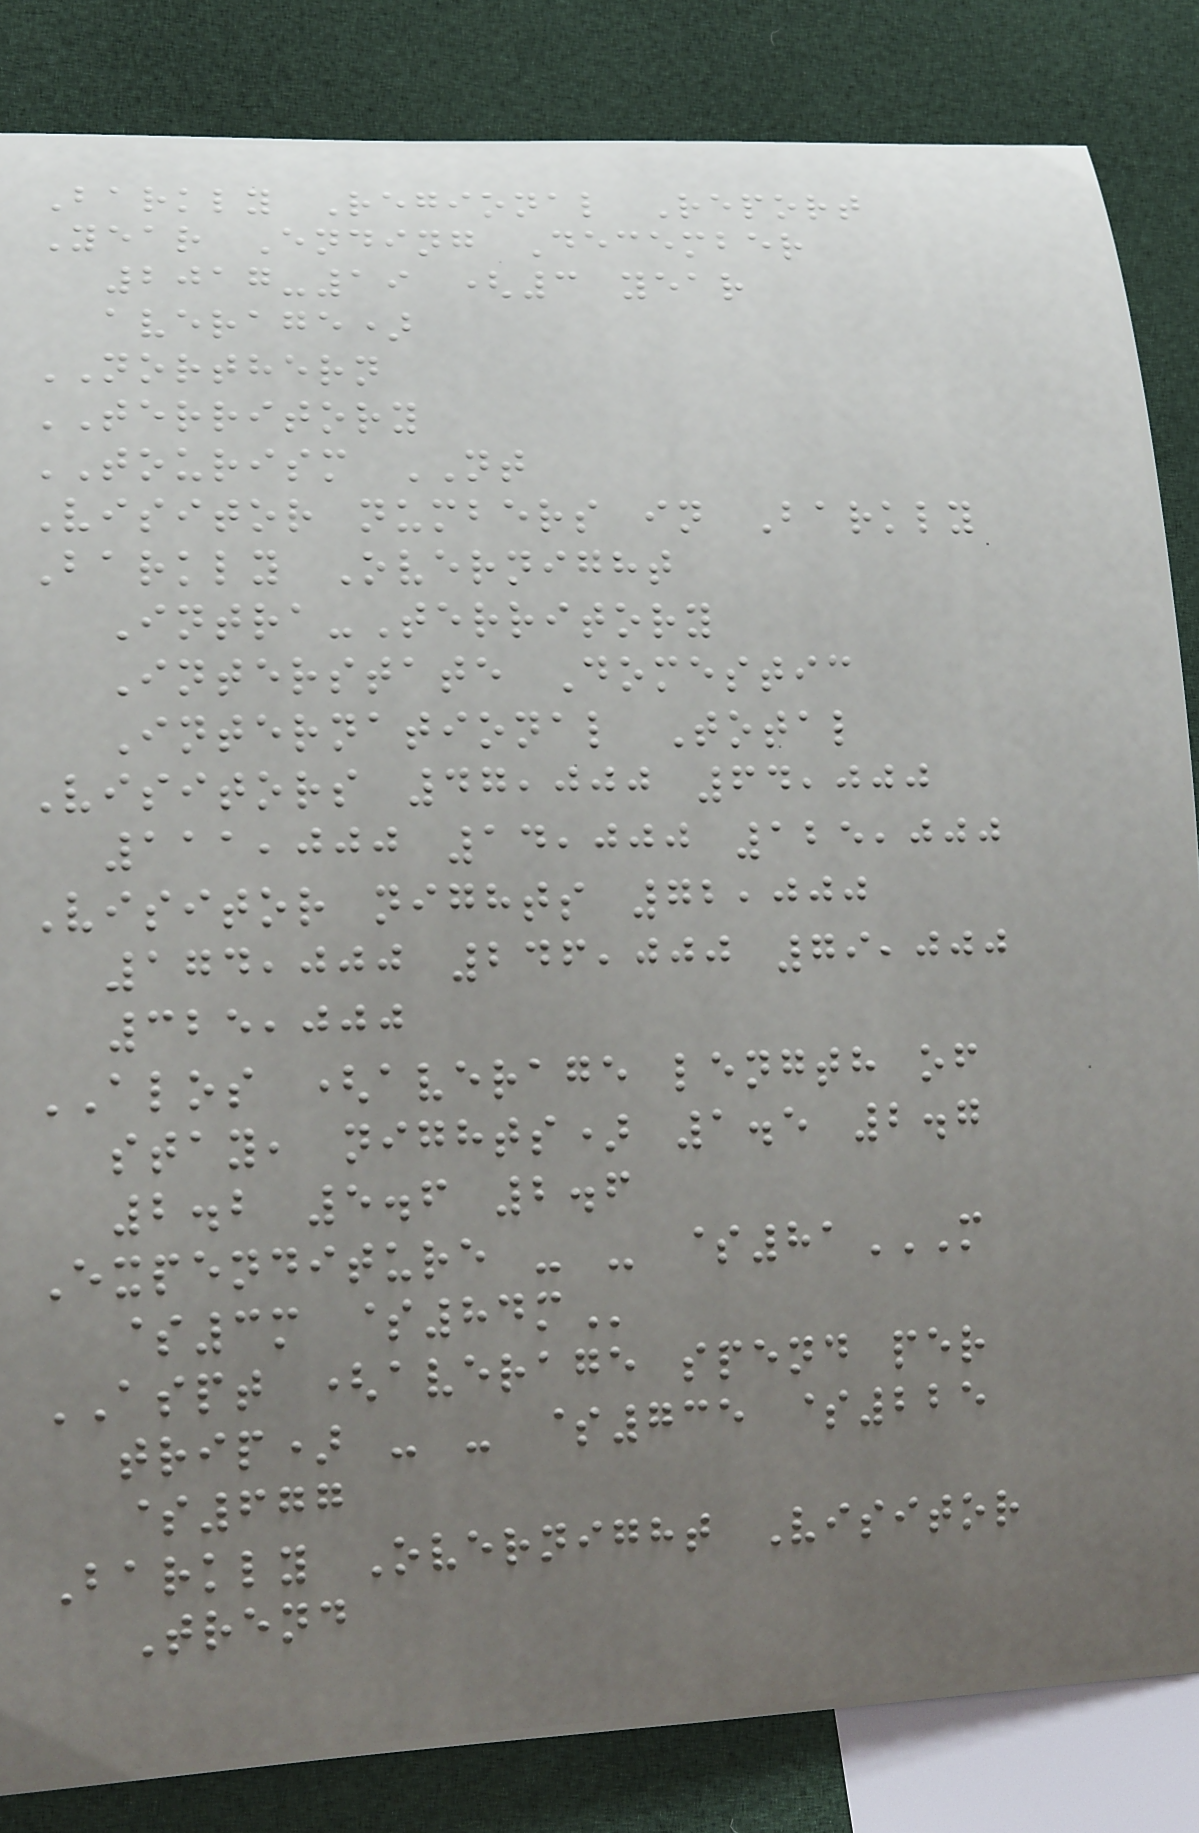Barkly Regional Report
Year Ending December
2017-19 (3 year
average)
NORTHERN
TERRITORY
TOURISM NT
Visitor numbers in Barkly
Barkly Overnight
Intra-Territory
Interstate Domestic
International Total
Visitors 47,000 64,000
111,000 14,000 125,000
Visitor nights 72,000
174,000 246,000 79,000
325,000
ALOS (average length of
stay, nights) 1.5 2.7
2.2 5.6 2.6
Expenditure - - $81M
$3M $84M
ASPT (average spend per
trip) - - $735 $225
$677
Barkly Overnight Visitor
Trend
